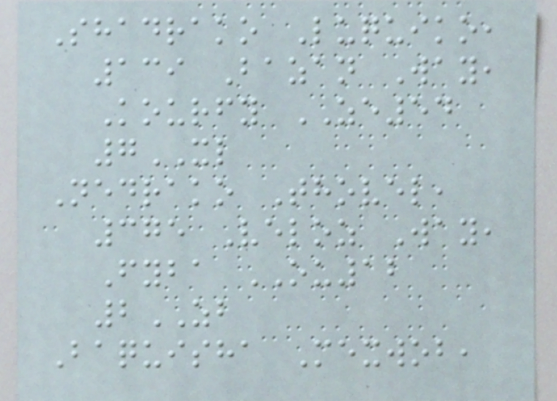Shadrako Luquiko,
139 Bazan Way,
Kourfy ZE54
7XL
Nedrako Thovel,
375 Veloz Way,
Fyba OU12
2ZB
Baquisha Mexwob,
